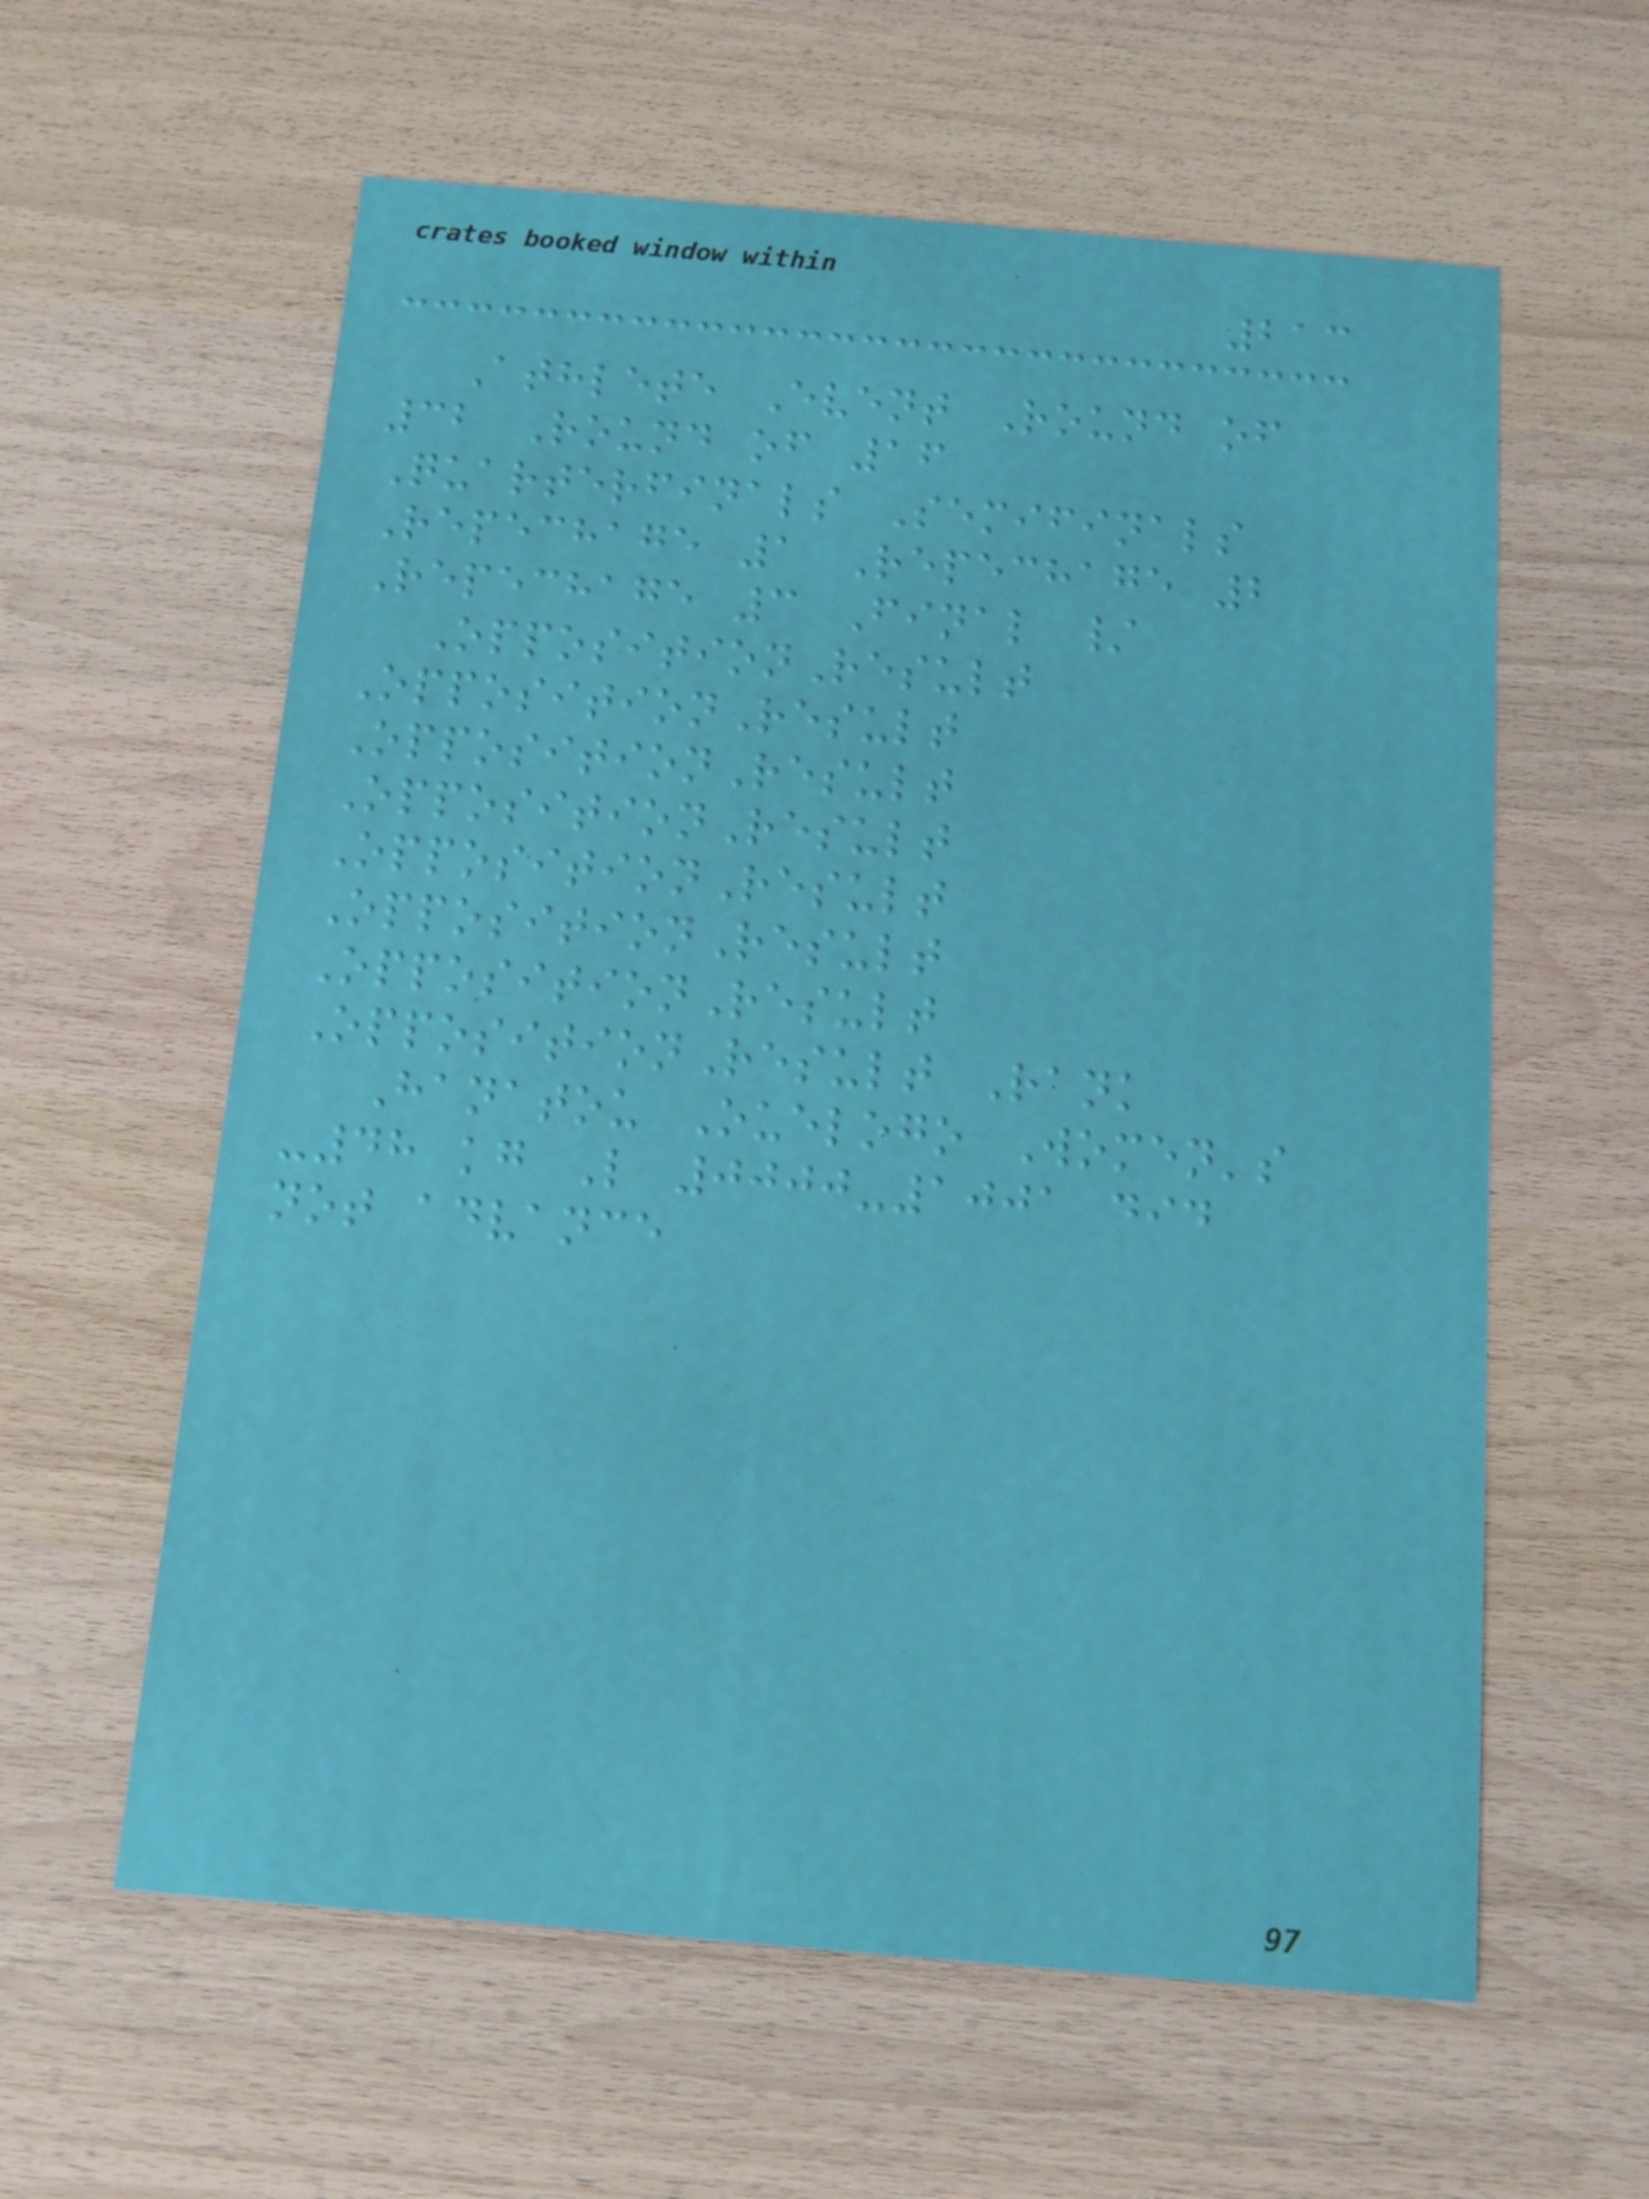213
Athlete Event Round of
32 Round of 16
Quarterfinals Semifinals
Repechage 1 Repechage 2
Repechage 3 Final /
OppositionResult
OppositionResult
OppositionResult
OppositionResult
OppositionResult
OppositionResult
OppositionResult
OppositionResult Rank
Hanatou Ouelogo Women's
-48 kg L 0000-1001 did
not advance
